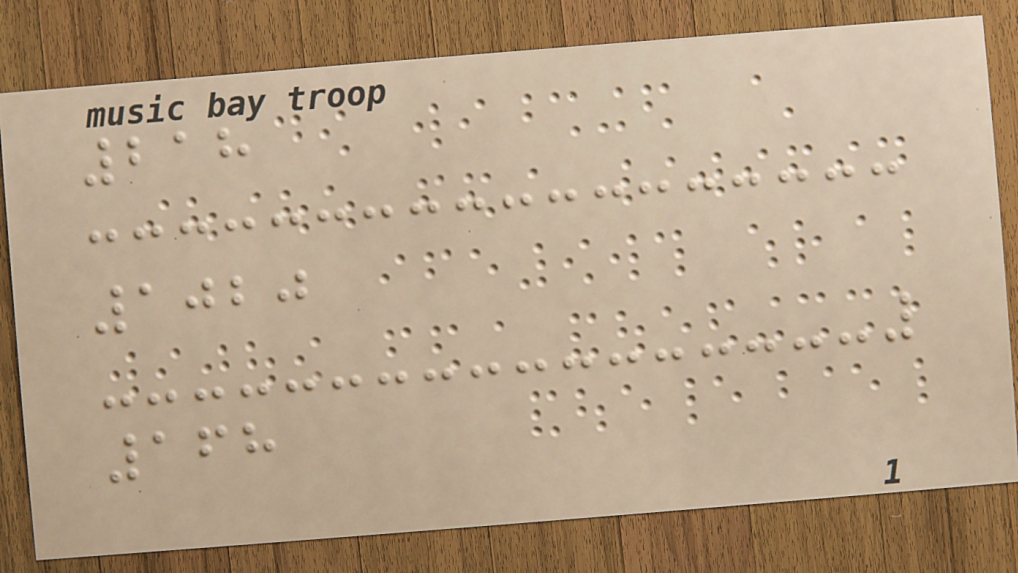218
1020
168
